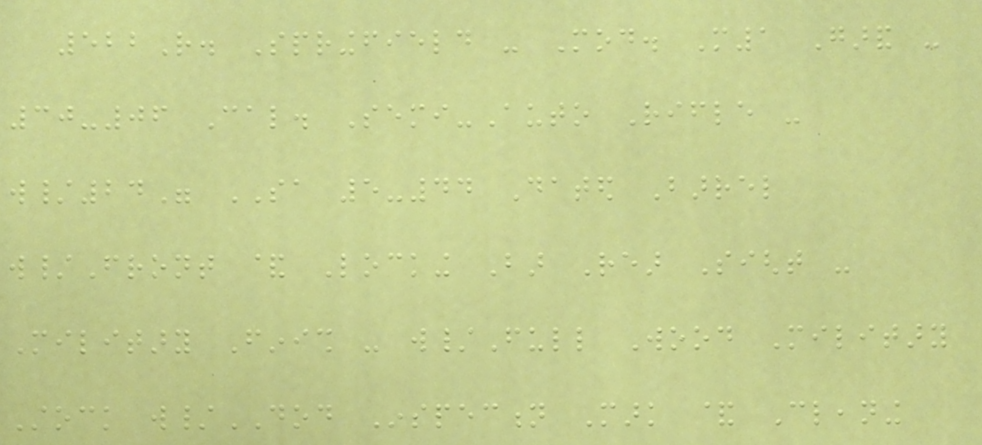522R. Springfield - Mod. M1 Garand -
30-06 Cal. Semi-Auto Rifle -
w/24" SA 5-44 Dated Barrel
w/Front & Locking Bar Rear Sight -
Military Finish - w/Full Wood Military
Stock w/DOD Inspection Mark & Cleaning
